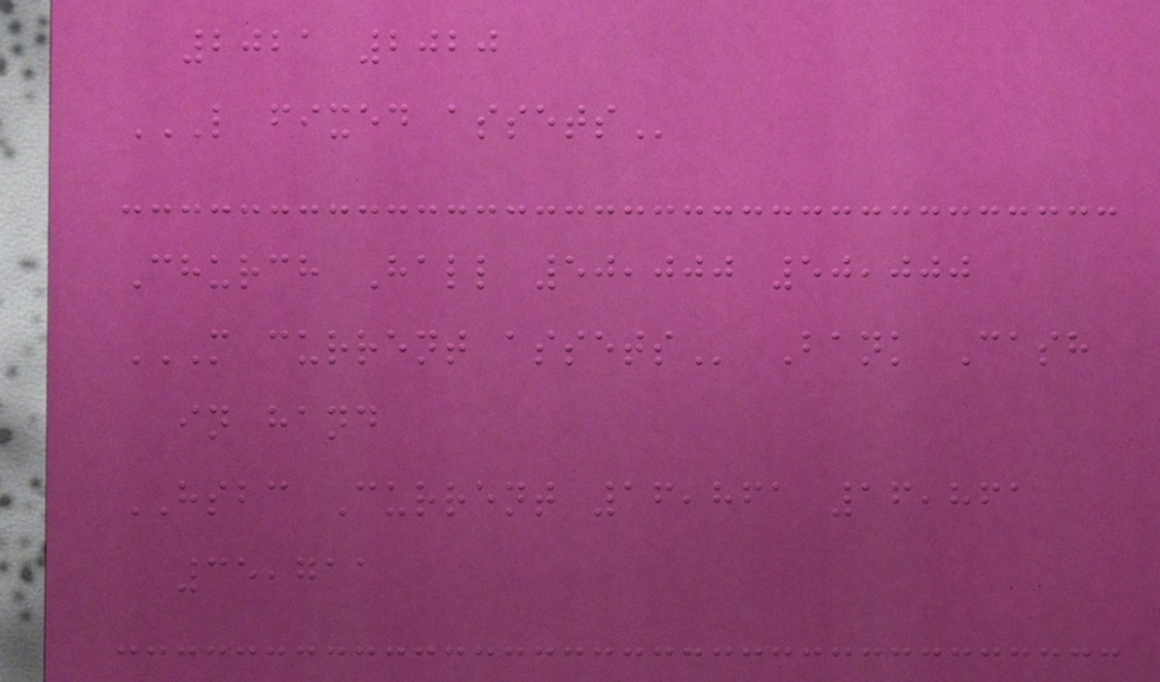2021 2020
L FIXED ASSETS
Church Hall 50,000 50,000
M CURRENT ASSETS Bank Cash
in hand
HSBC Current 16,861 16,861
35,711
